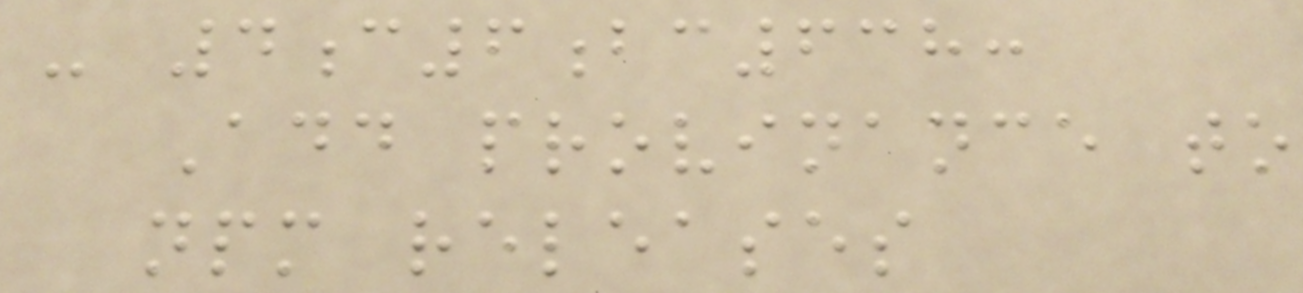- 4c6bc638:
Add provinance to
npm releases
